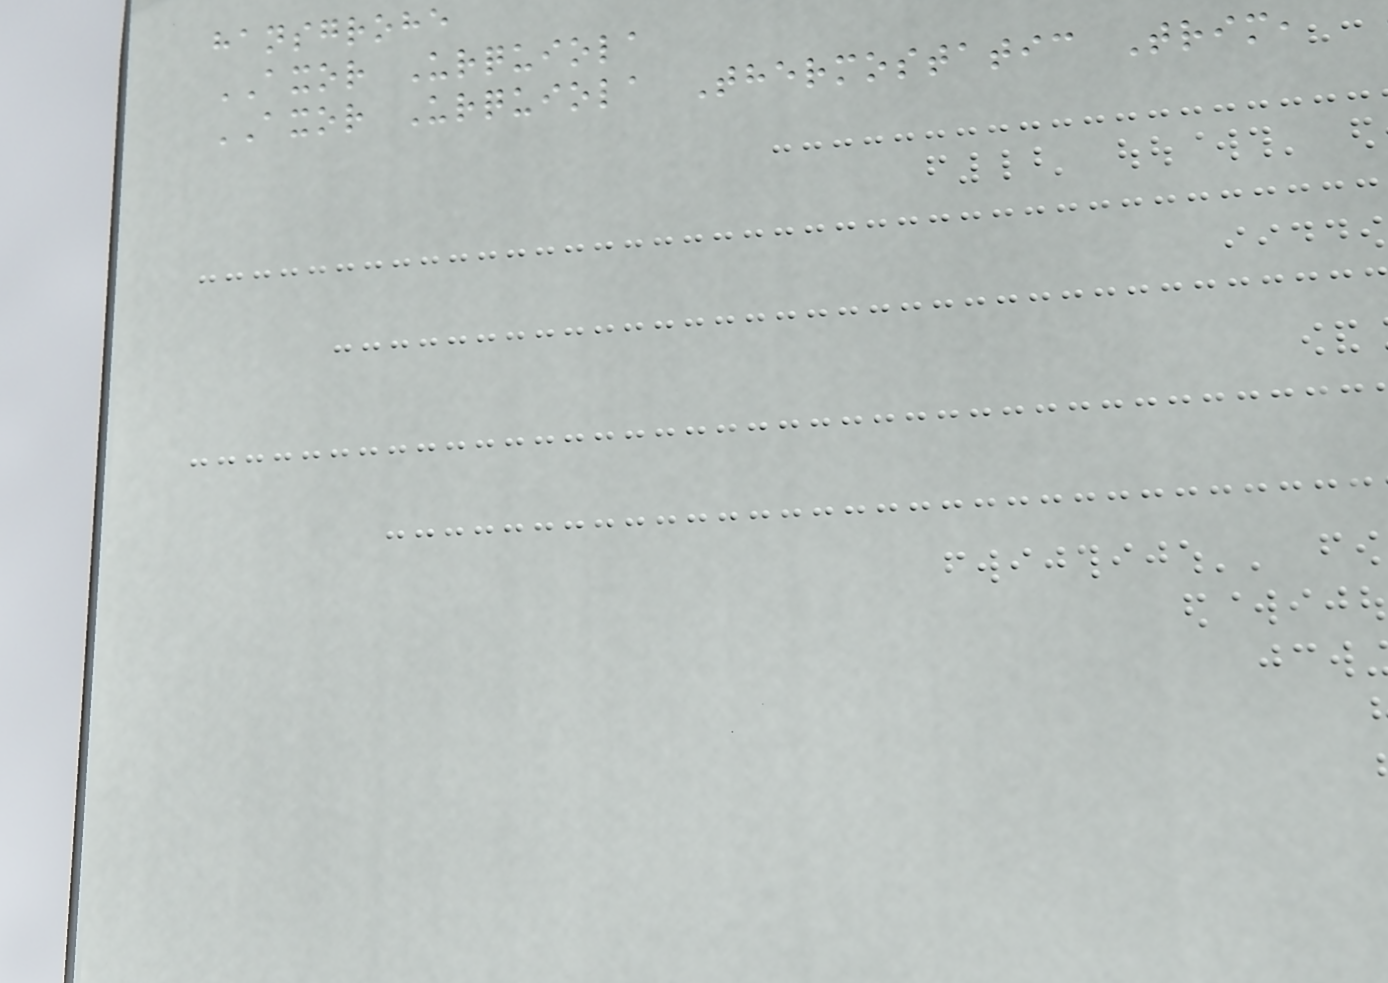hansgrohe
AXOR Urquiola
AXOR Urquiola Thermostatic Trim,
